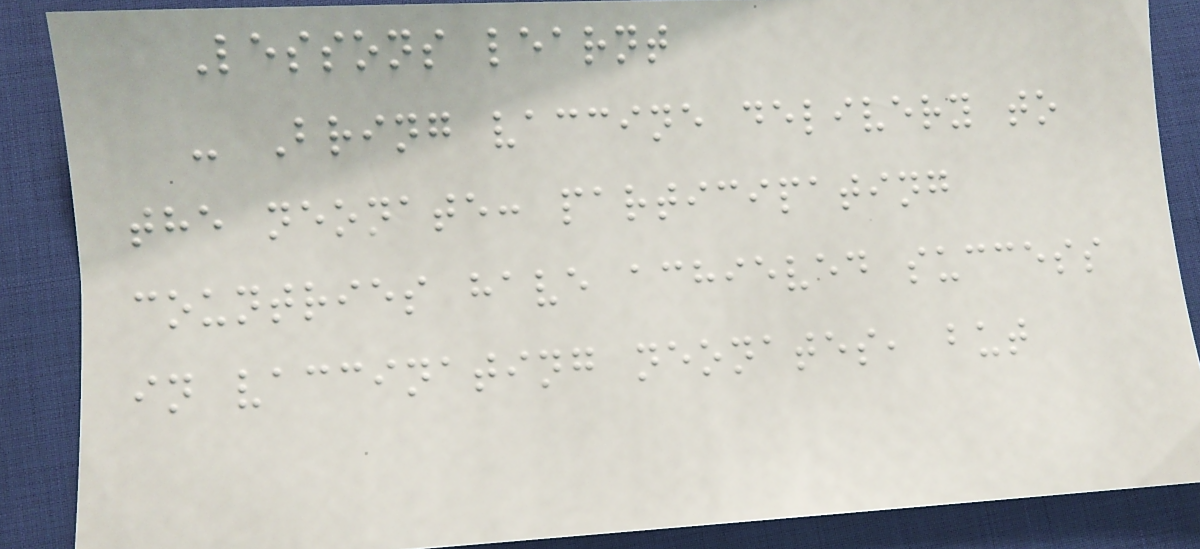Lessons learnt
- Bring vaccine delivery to
the neonate: participating
countries have achieved success
in vaccinating neonates, but
